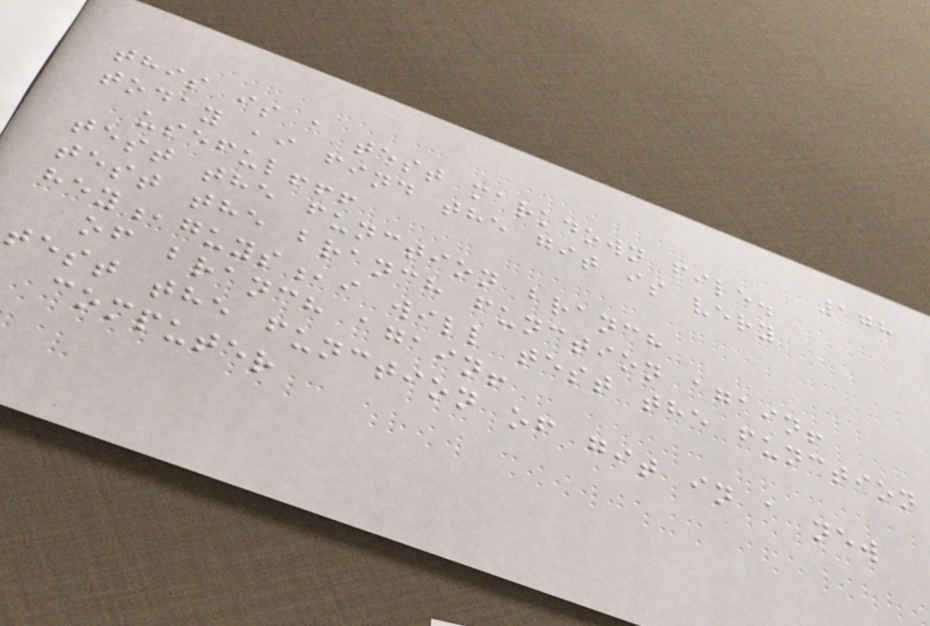178
this is a test markdown file.
today ,i find the git is very
useful!!!
test the function branch
test the branch function again!
hey,guys,i will test the function
of branch again!
test the function of git in a new
computer
